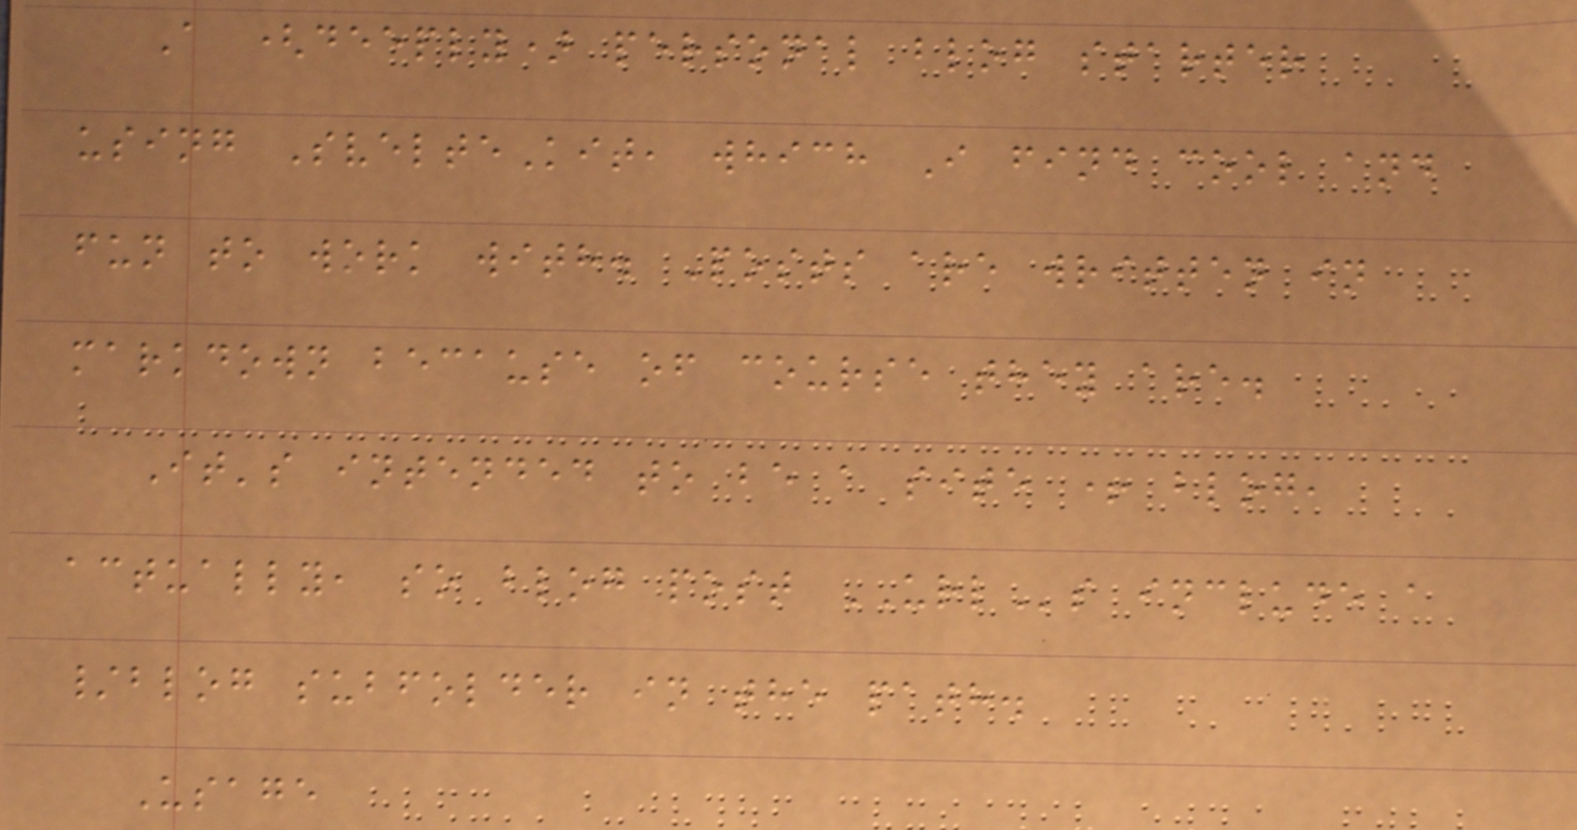A (deeply) personal blog starter
using SvelteKit, which I find cool and
fun to work with. Posts are written in
markdown because of course they are.
It's intended to be a site + blog,
actually, so blog post URLs include a
/blog subfolder in the path.
Usage
